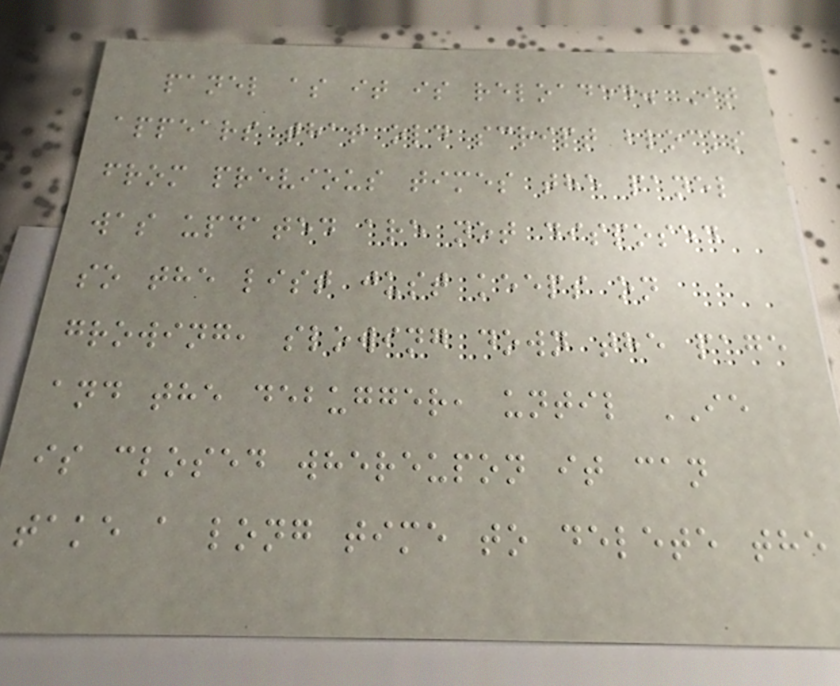panel as it is reloaded. It
appears that old script blocks
from previous times the panel
was updated are not disposed
so the list just keeps on
growing, slowing down the page
and the debugger, until IE
is closed whereupon it can
take a long time to delete the
